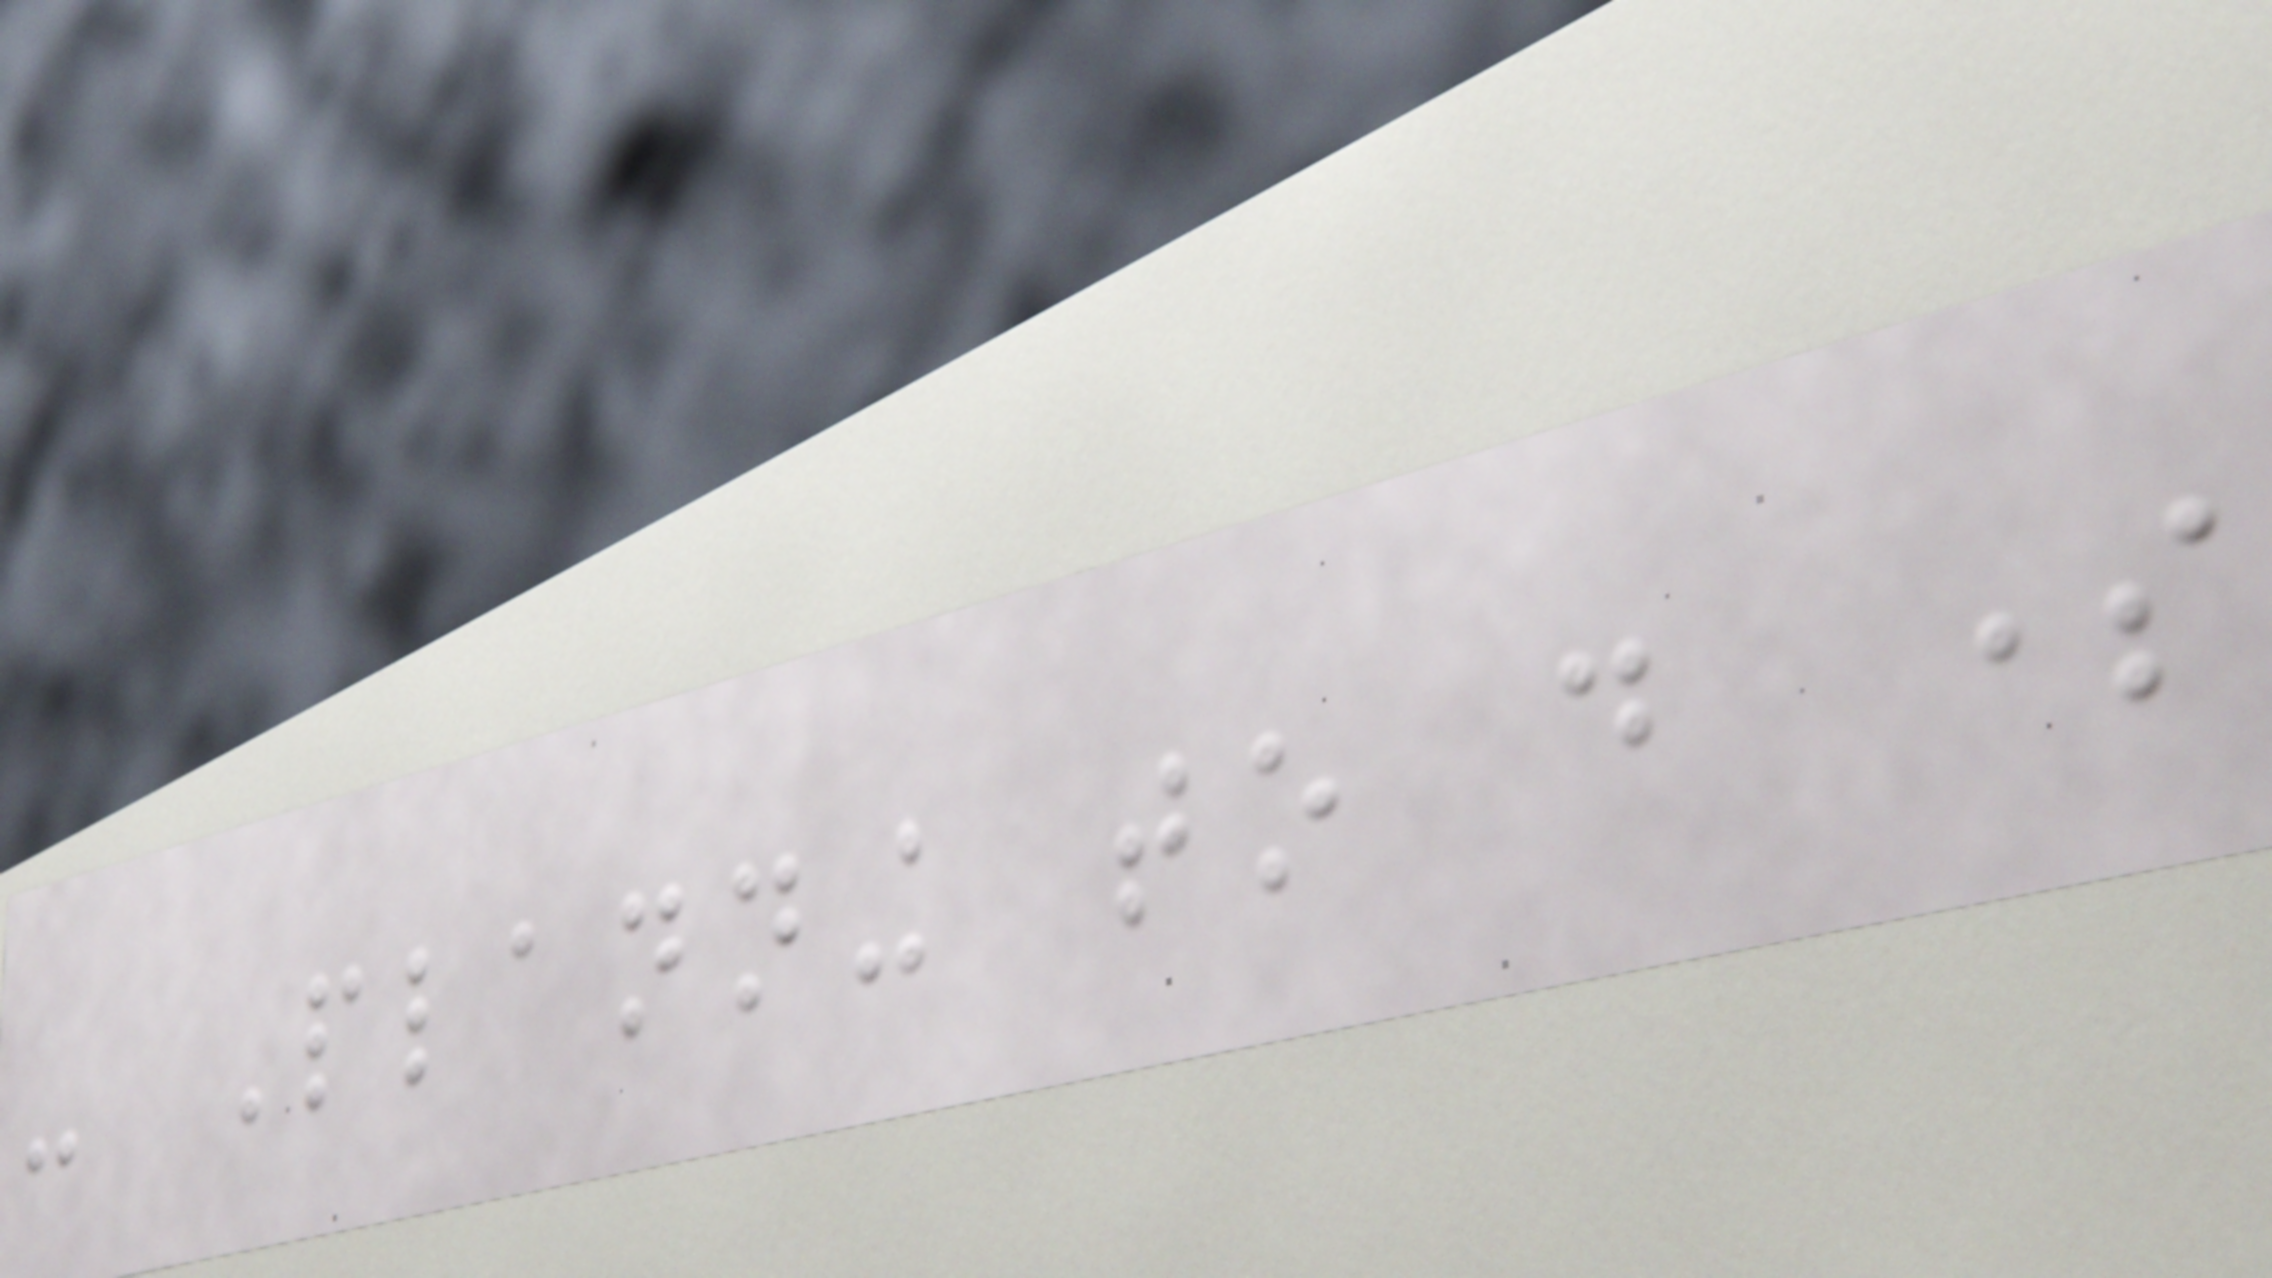- Planning to do some
